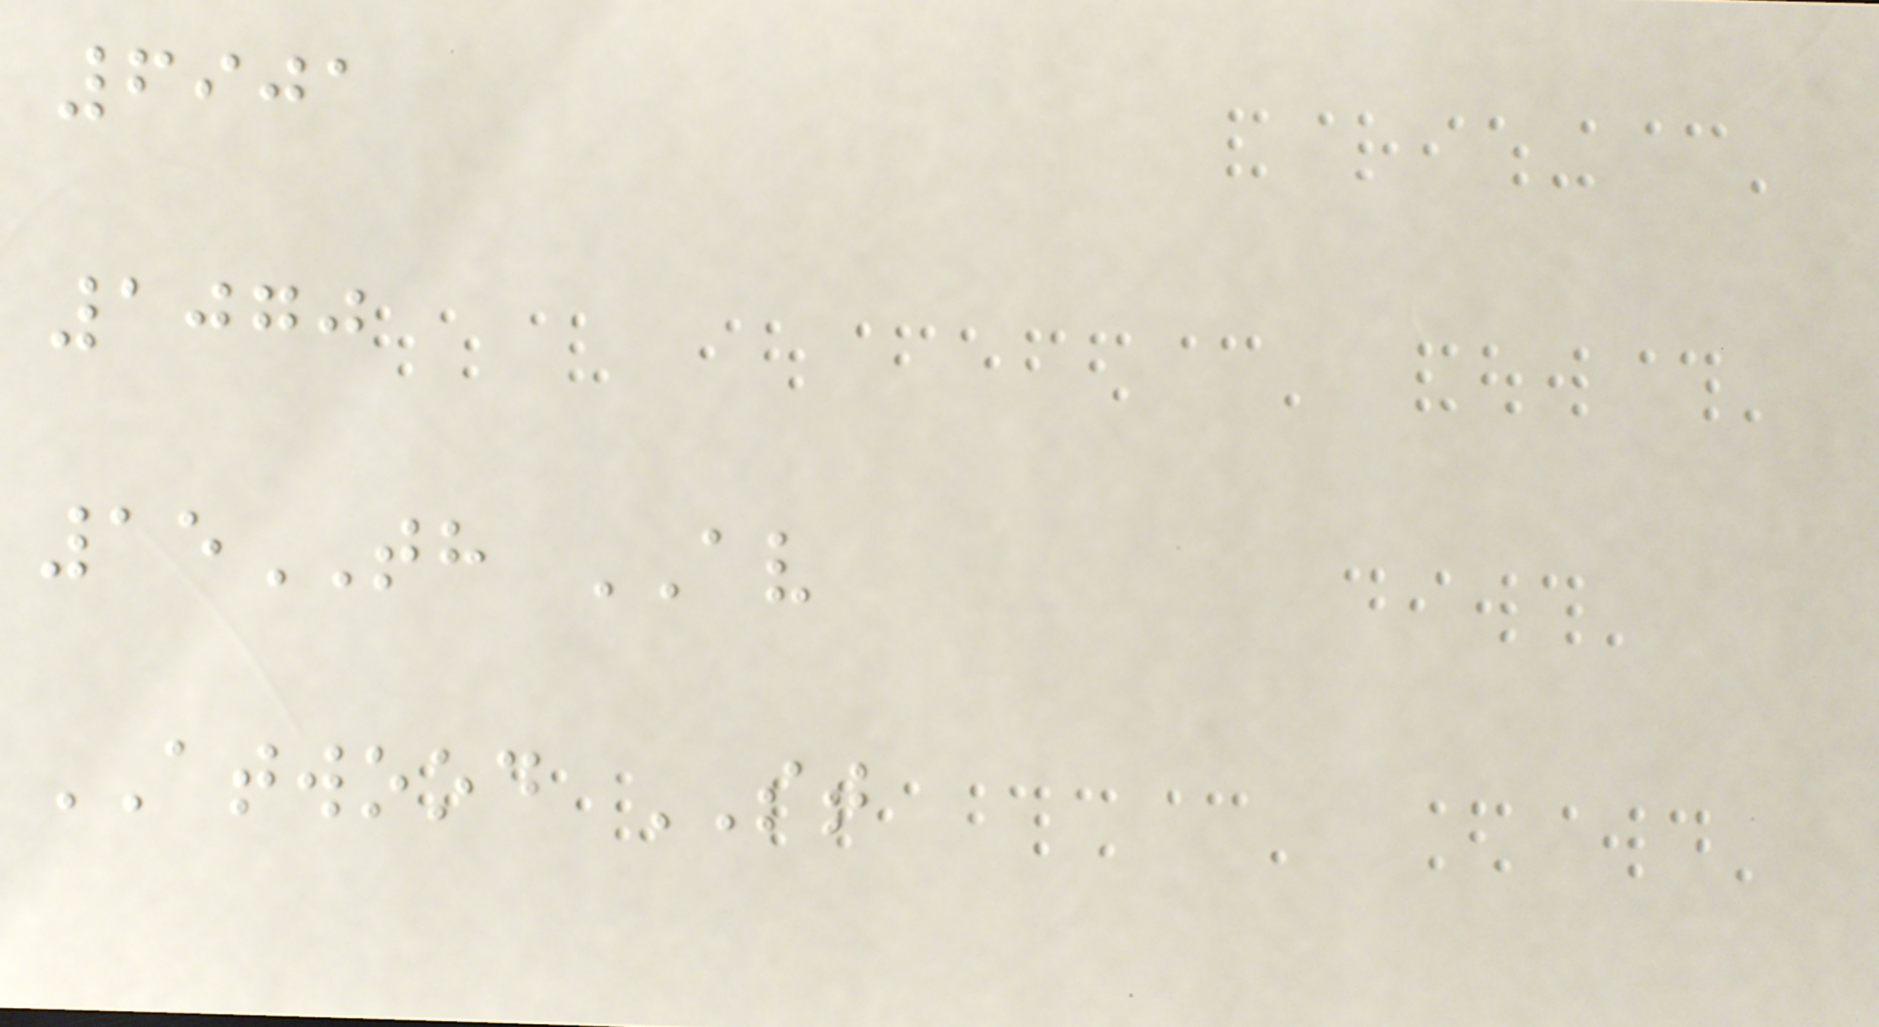6901
1070
15TH AV
ATWOOD ST
